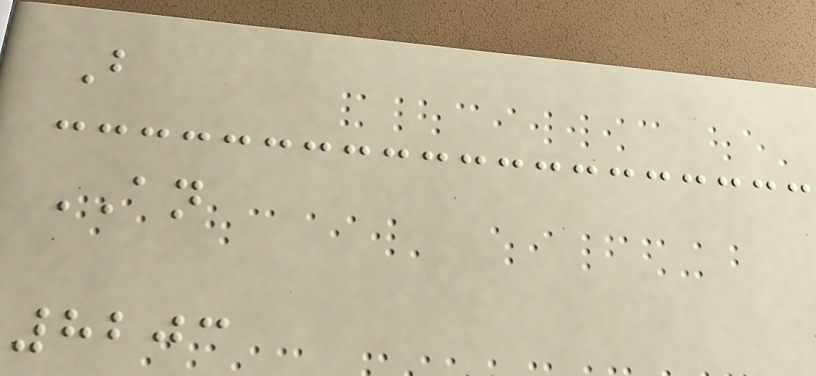B
AN
8203
